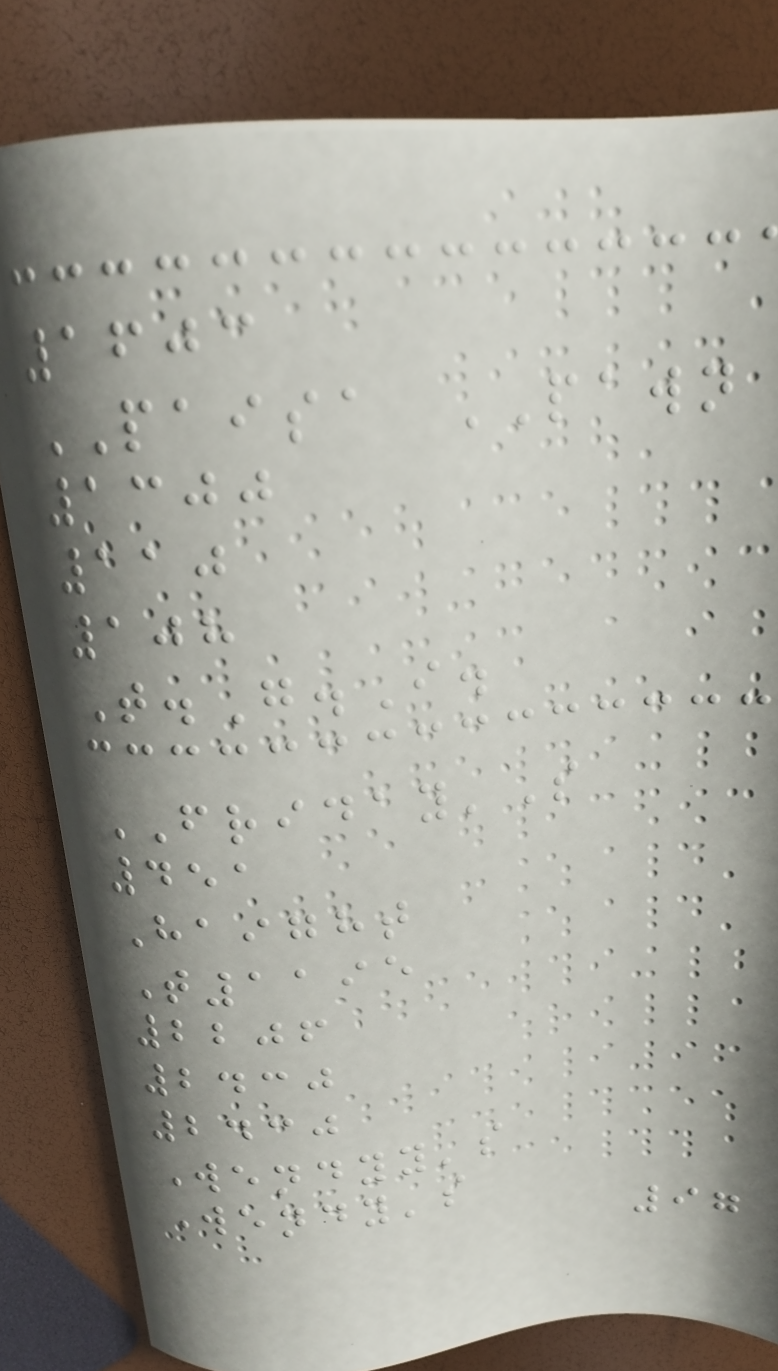1603
PAISA PAWN
1300
110
108
T.G.I.
FRIDAY'S
451
Haight
T1195
2206
2430
2430
Wendyy's
Wendy's
97
